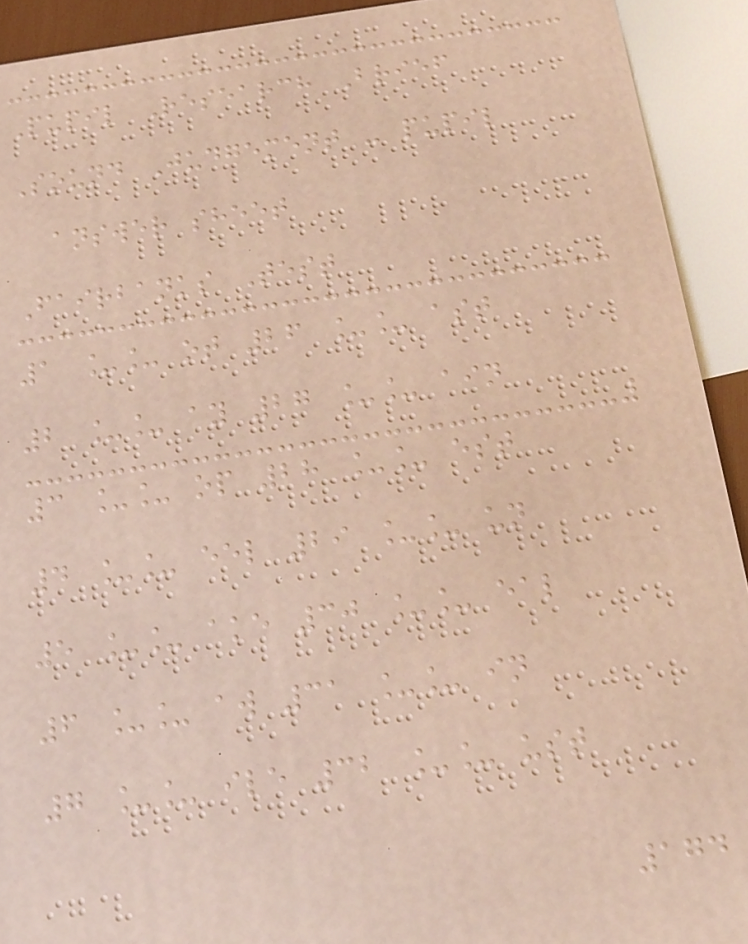Pupil Research Brief
Sound Judgement - pupil
answer sheet
Fairbanks Test
1 __ ot 26 __ ast
2 __ ay 27 __ ain
3 __ op 28 __ est
4 __ eel 29 __ un
5 __ ake 30 __ eal
6 __ aw 31 __ in
7 __ ile 32 __ ust
174
